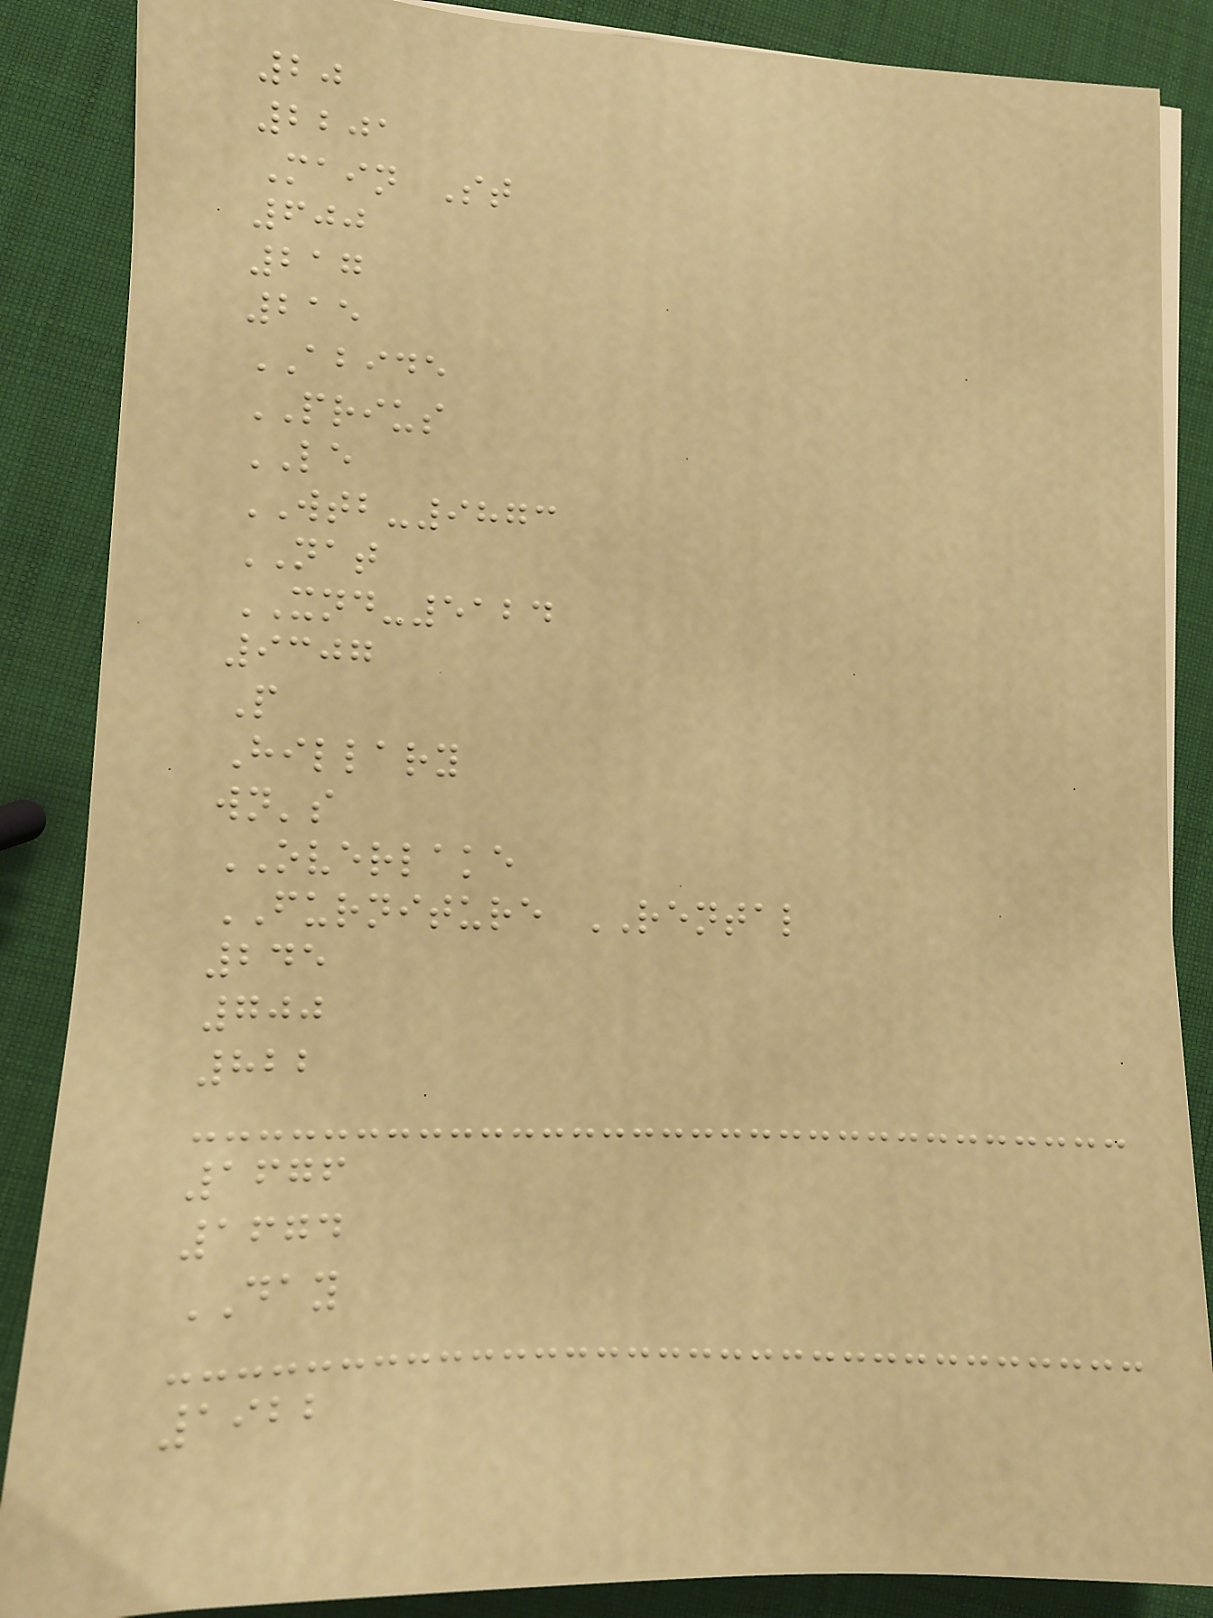20
2201
Main St
600
217
215
ABIDE
PRIUS
LE
WTB-9873
NAT
XND-5124
9307
P
Hillary
wn's
OVERLAKE
FURNITURE RENTAL
245
700
822
1676
1674
DAY
1922
